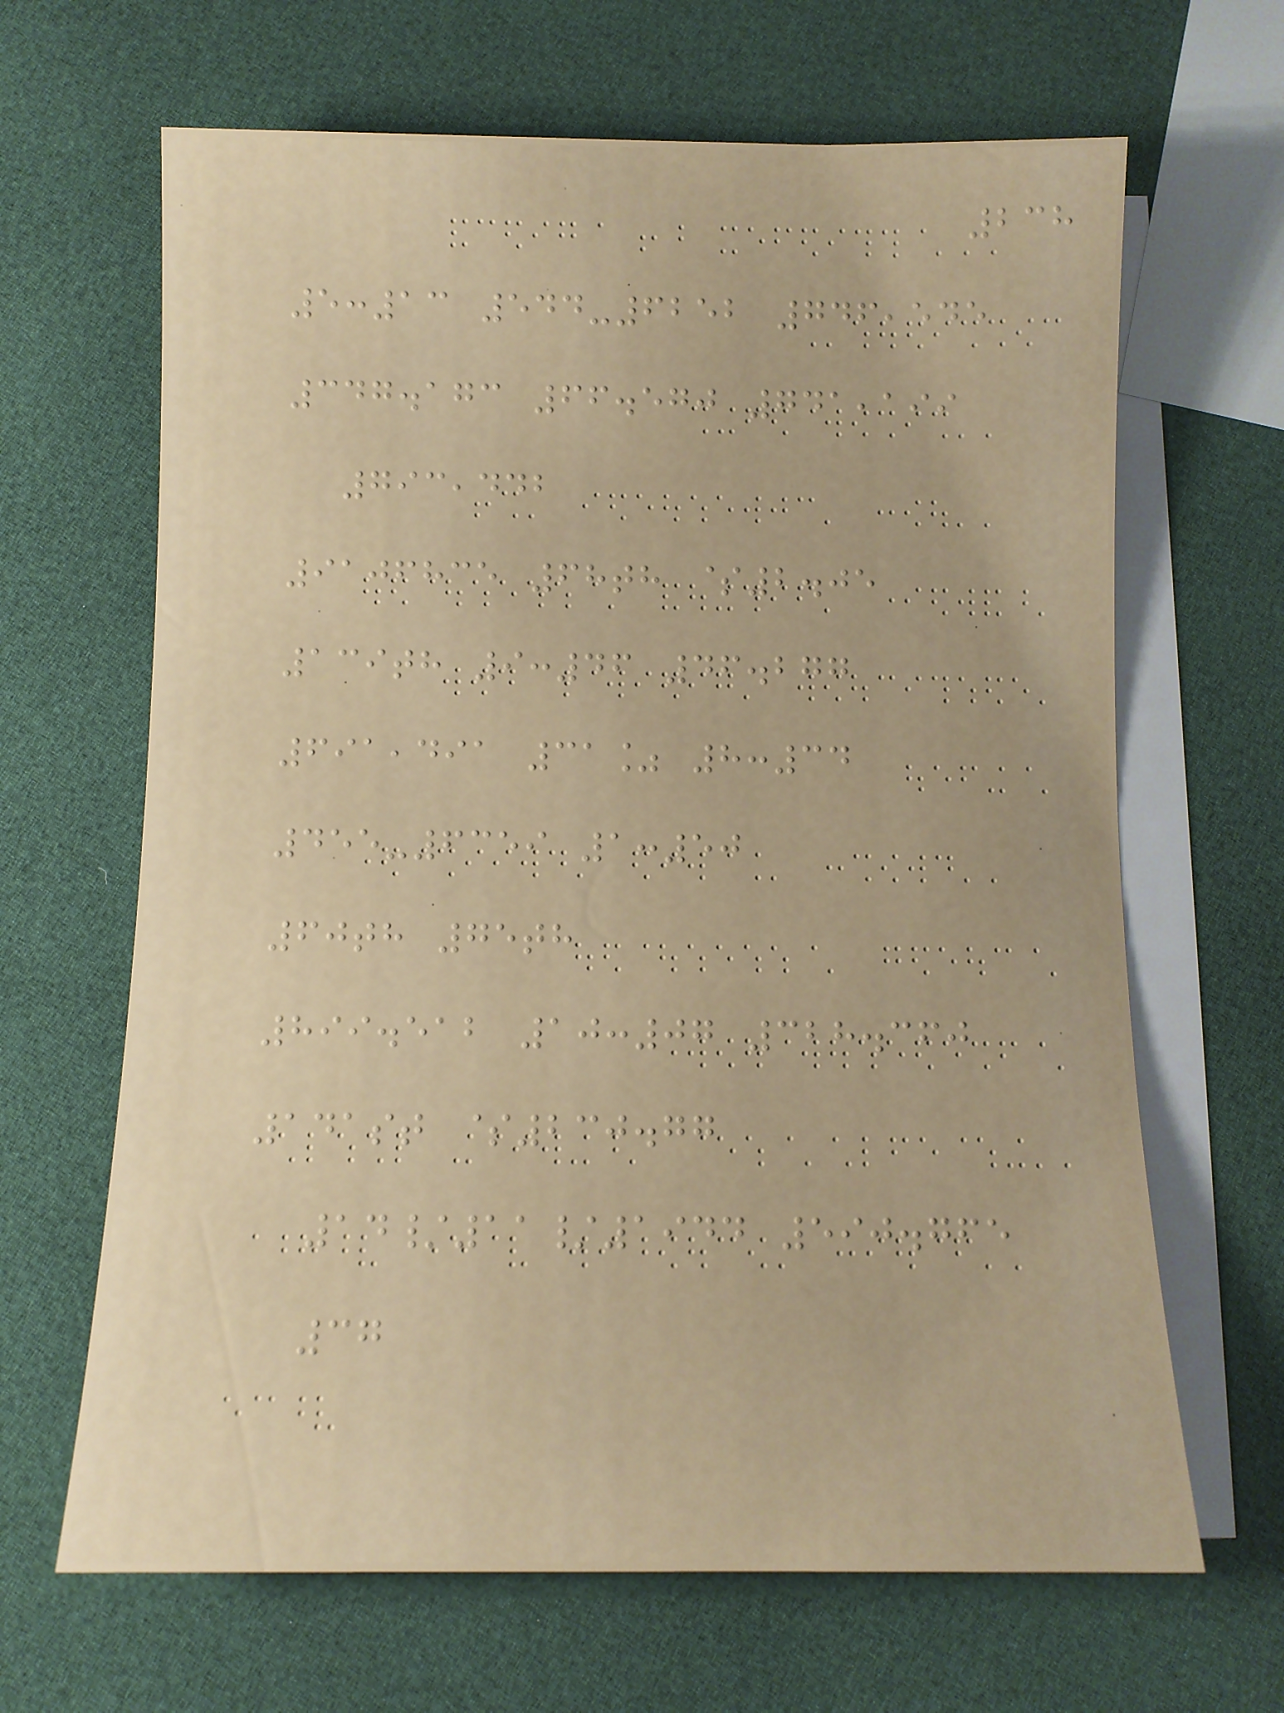238
5:13 544-6252 746,545
347.173 66.570 741,199
793,442
9106835 68th $2.05
139th 9:46 46.277
691,491 31% 8:34
455-6359 1:50
60th 75th
899.512 10:07 328.360
141st $230.77
14/11/1944 590.765
37
